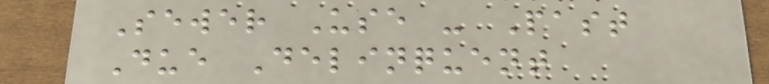Sewer Use - Past
Due Delinquent
